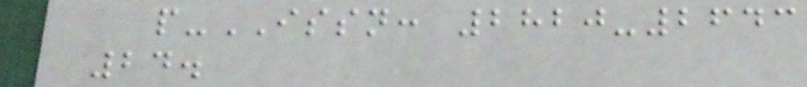p-ISSN: 2820-2643
24.
